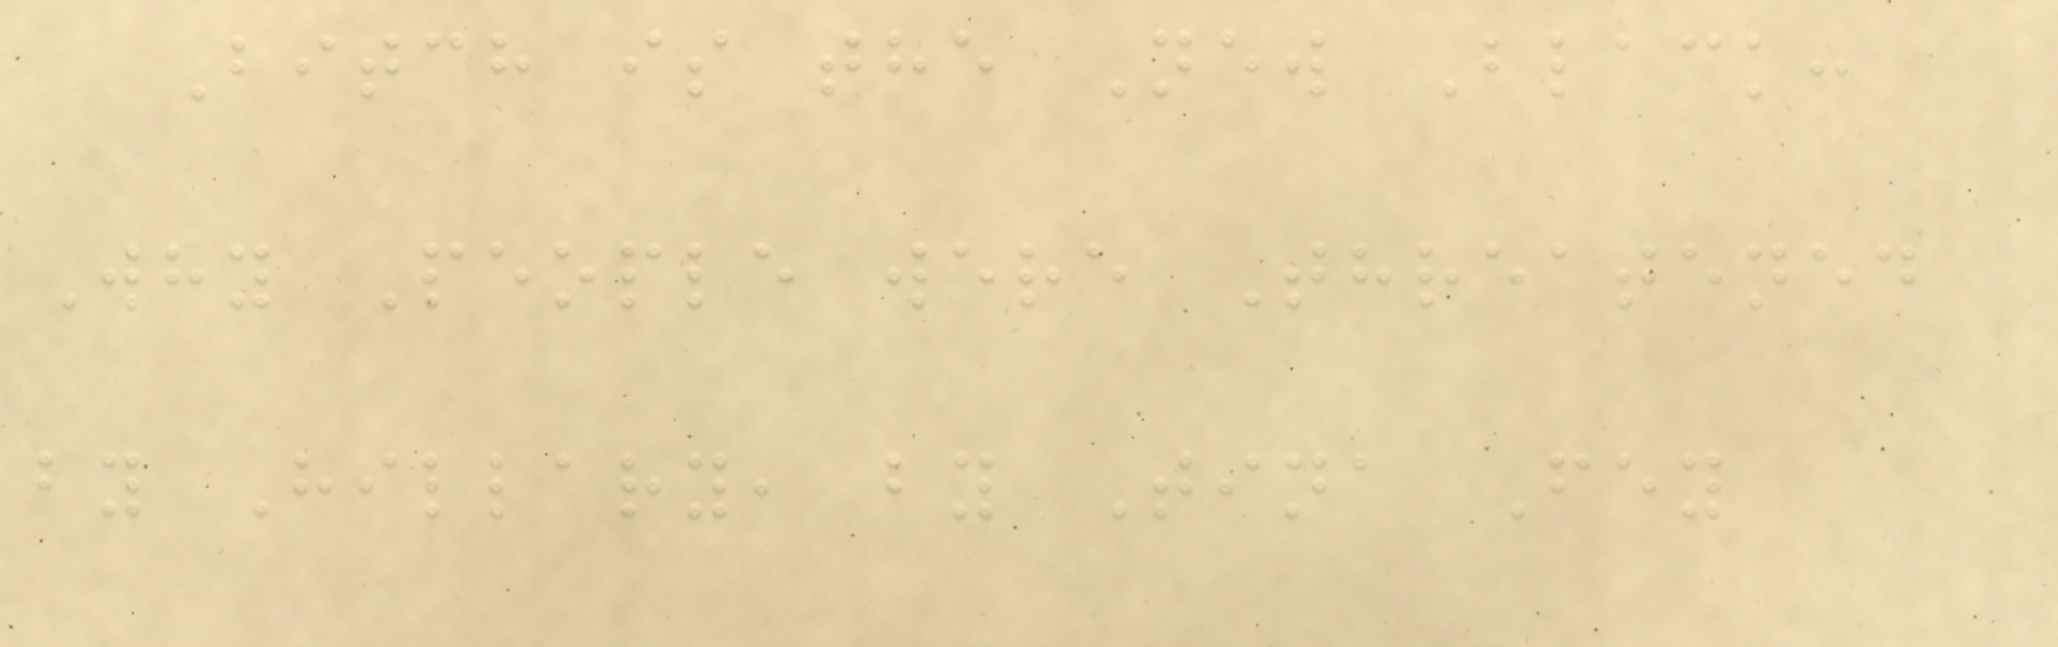Bitch is the New Black:
Why People were Threatened
by Hillary, by Tina Fey
